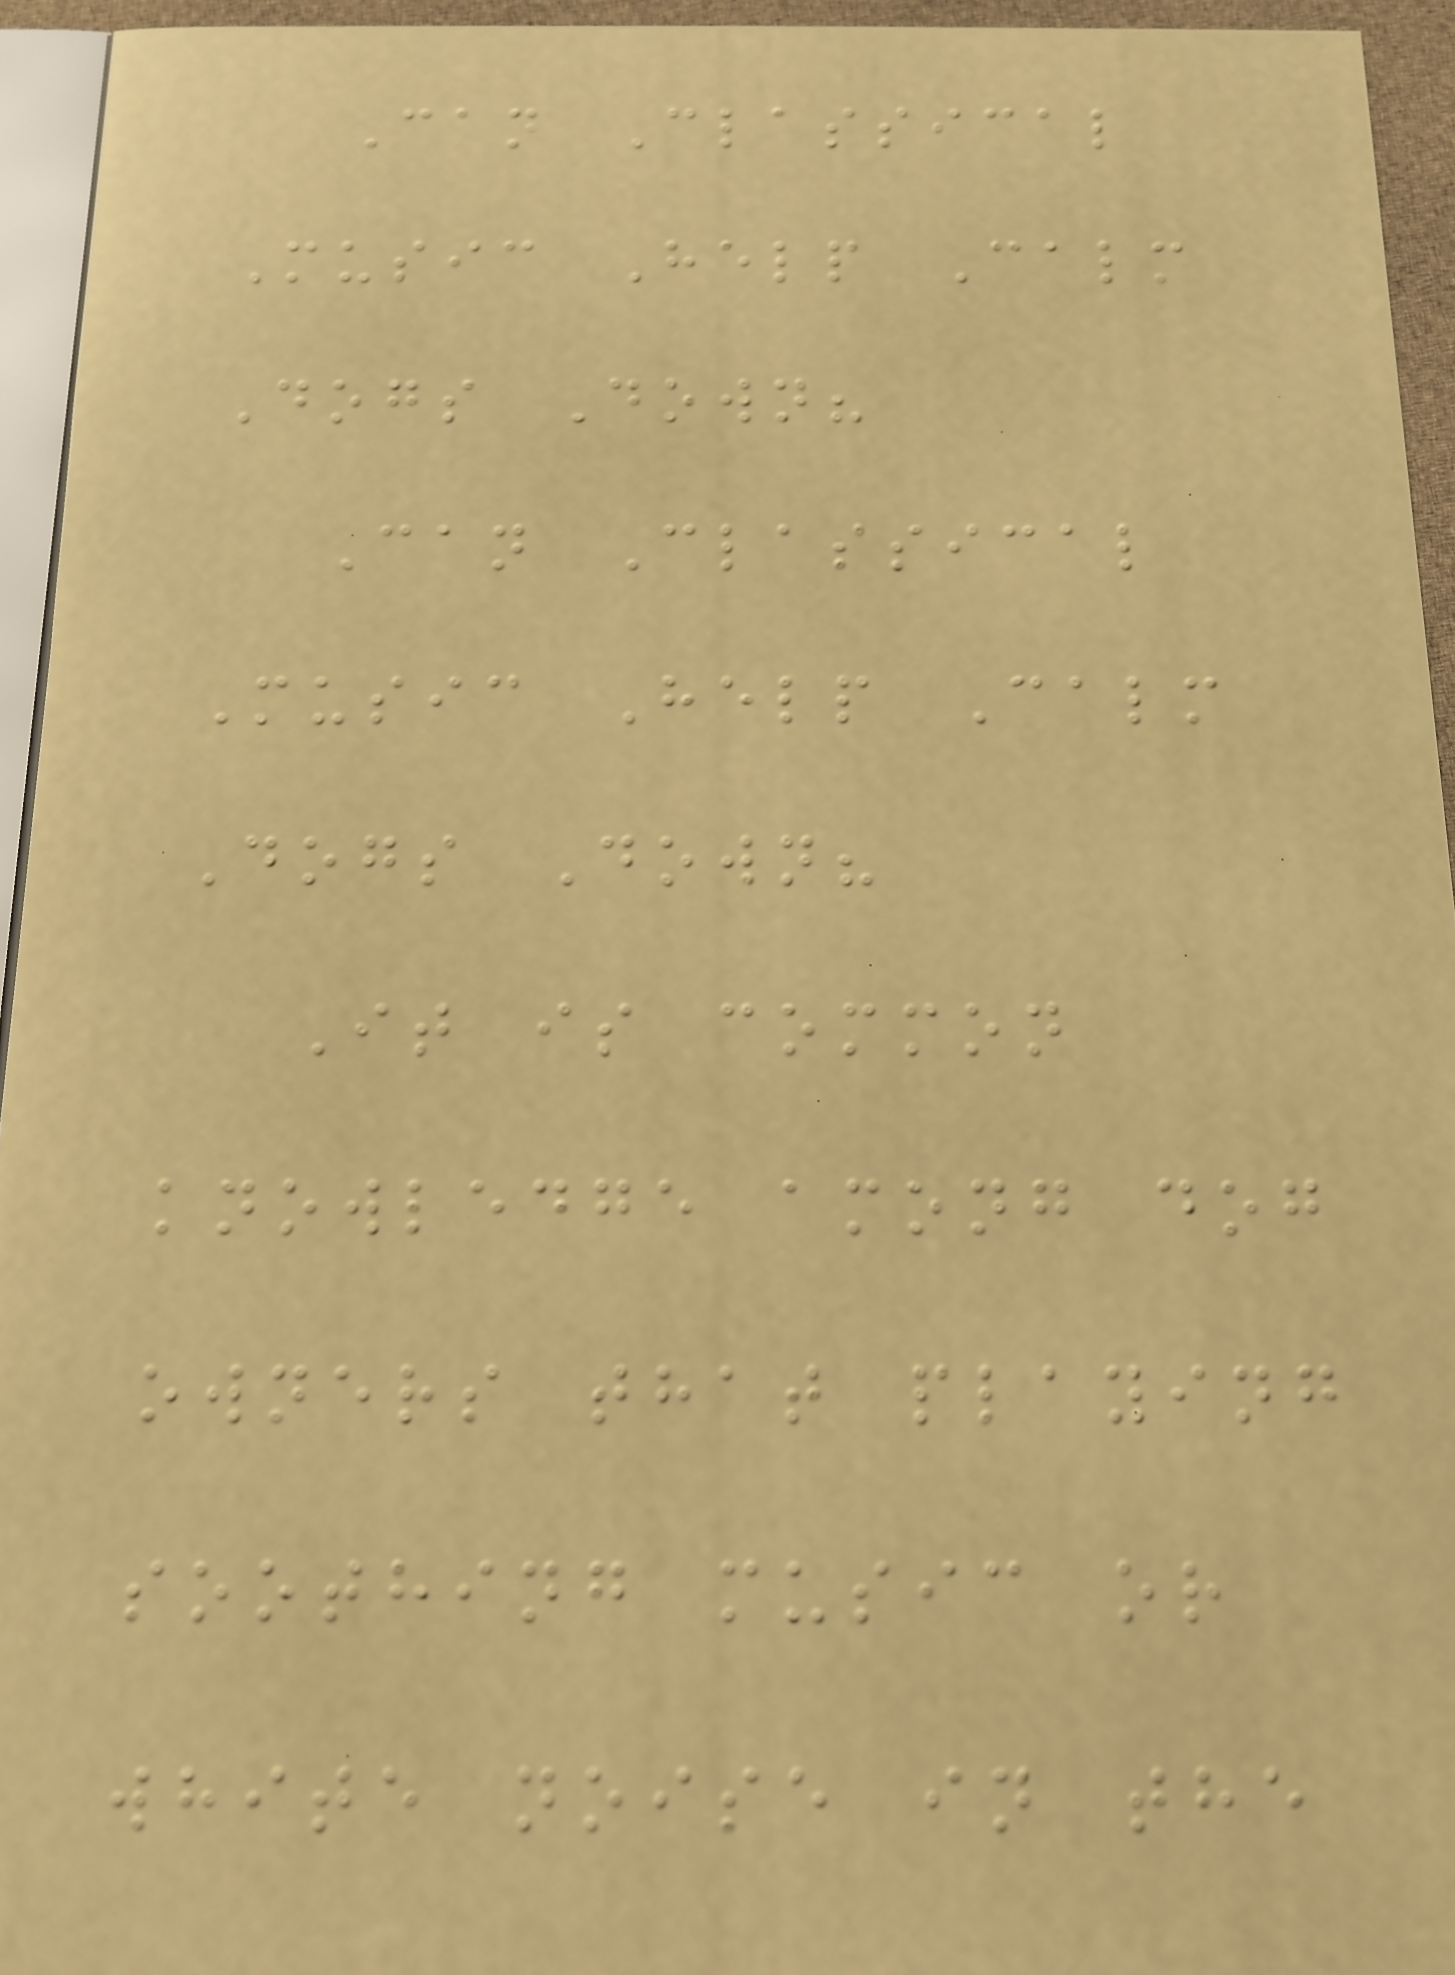Can Classical
Music Help Calm
Dogs Down?
Can Classical
Music Help Calm
Dogs Down?
It is common
knowledge among dog
owners that playing
soothing music or
white noise in the
